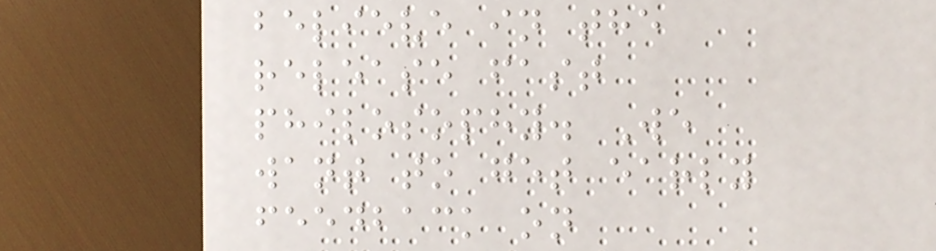believe in the
release fast
philosophy. We
want to get early
feedback on
